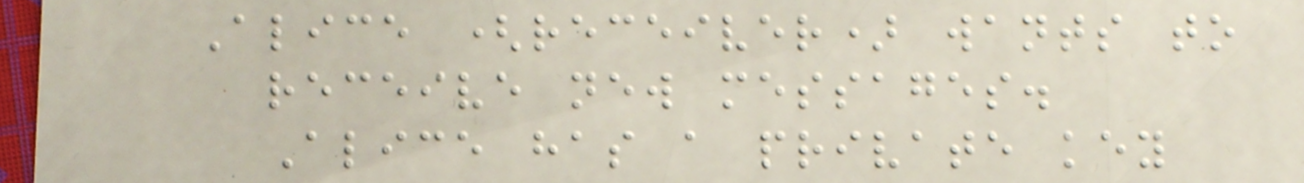Alice (receiver) wants to
receive new messages.
Alice has a private key
